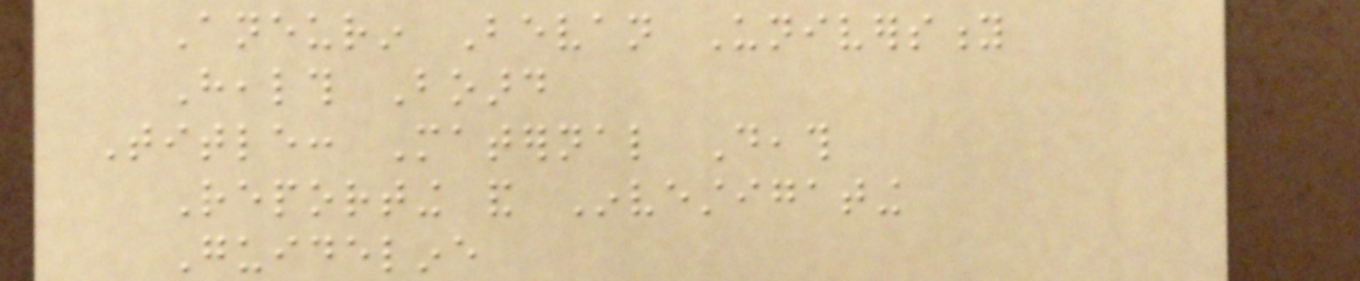Aneurin Bevan University
Health Board
Title: Maternal Death
Reporting and Investigating
Guideline
